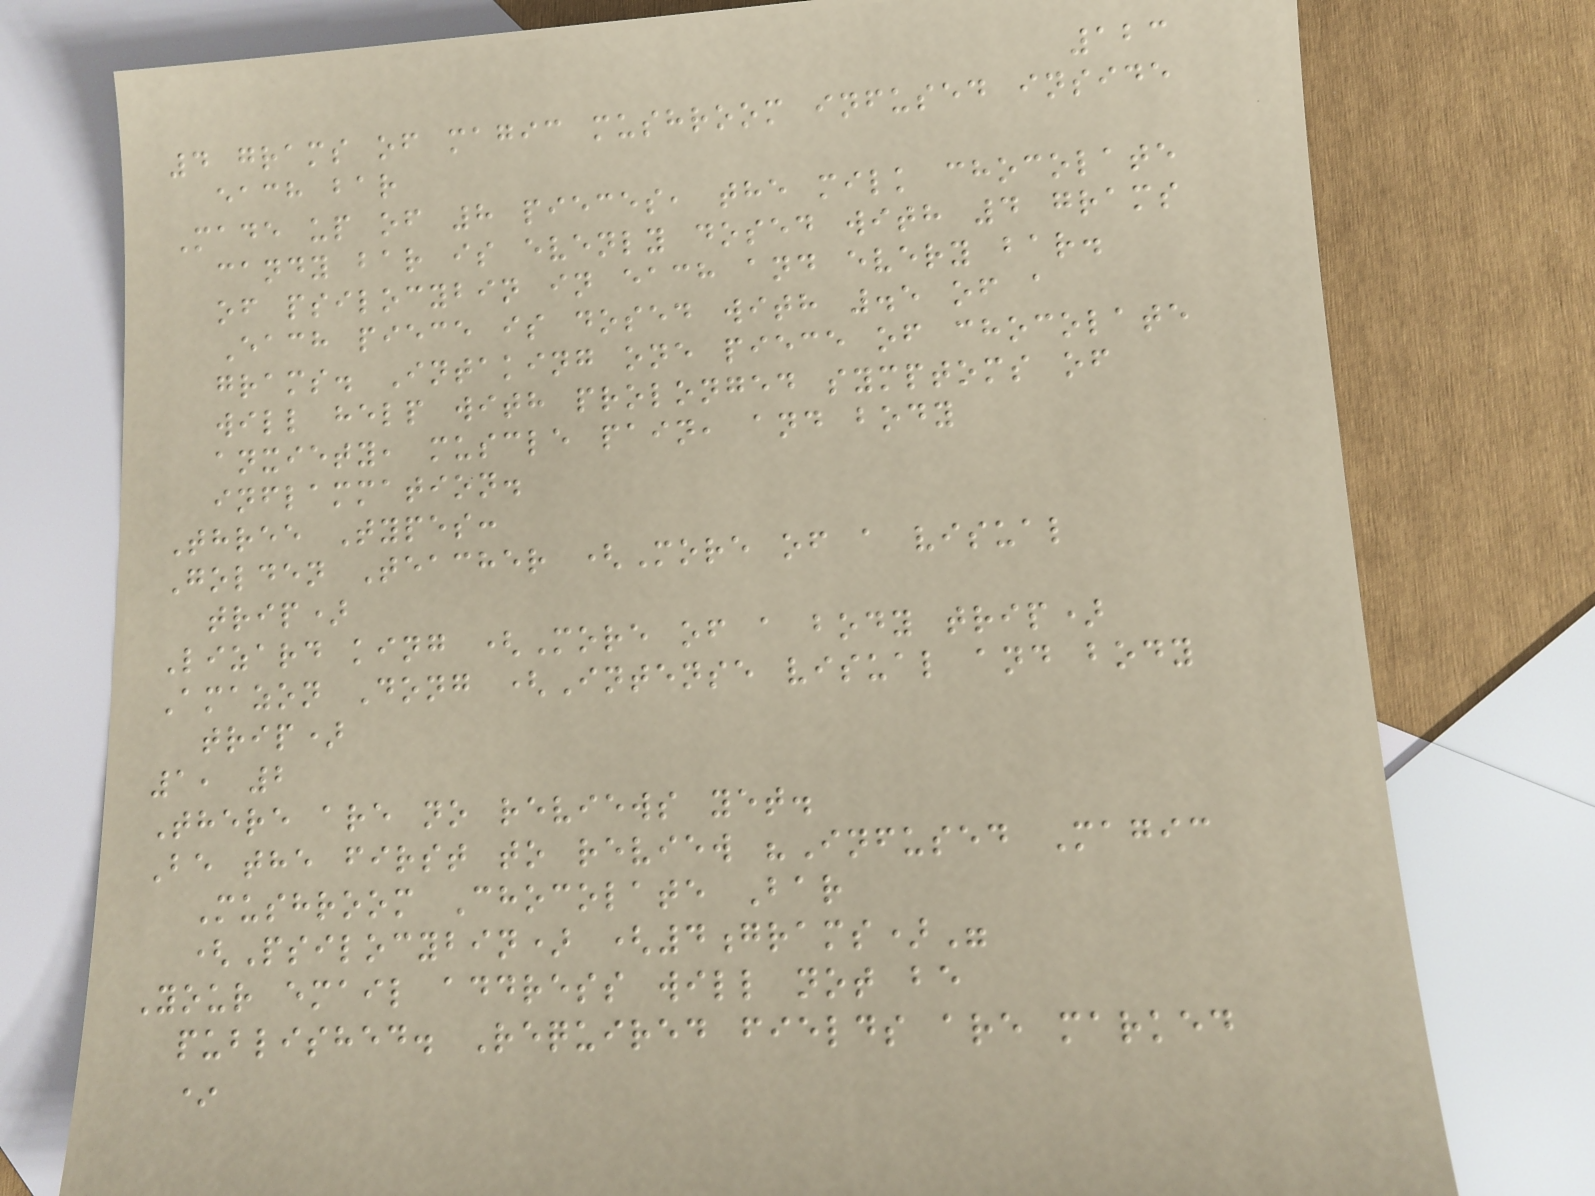123
4 grams of magic mushroom infused inside
each bar
Made up of 8 pieces, the milk chocolate
candy bar is evenly dosed with 4 grams
of psilocybin in each and every bar.
Each piece is dosed with .5 of a
grams. Intaking one piece of chocolate
will help with prolonged symptoms of
anxiety, muscle pain, and body
inflammation.
Three Types:
Golden Teacher (More of a visual
trip)
Lizard king (More of a body trip)
Amazon Dong (Intense visual and body
trip)
1, 2
There are no reviews yet.
Be the first to review "Infused Magic
Mushroom Chocolate Bar
(Psilocybin) (4grams)"
Your email address will not be
published. Required fields are marked
*
